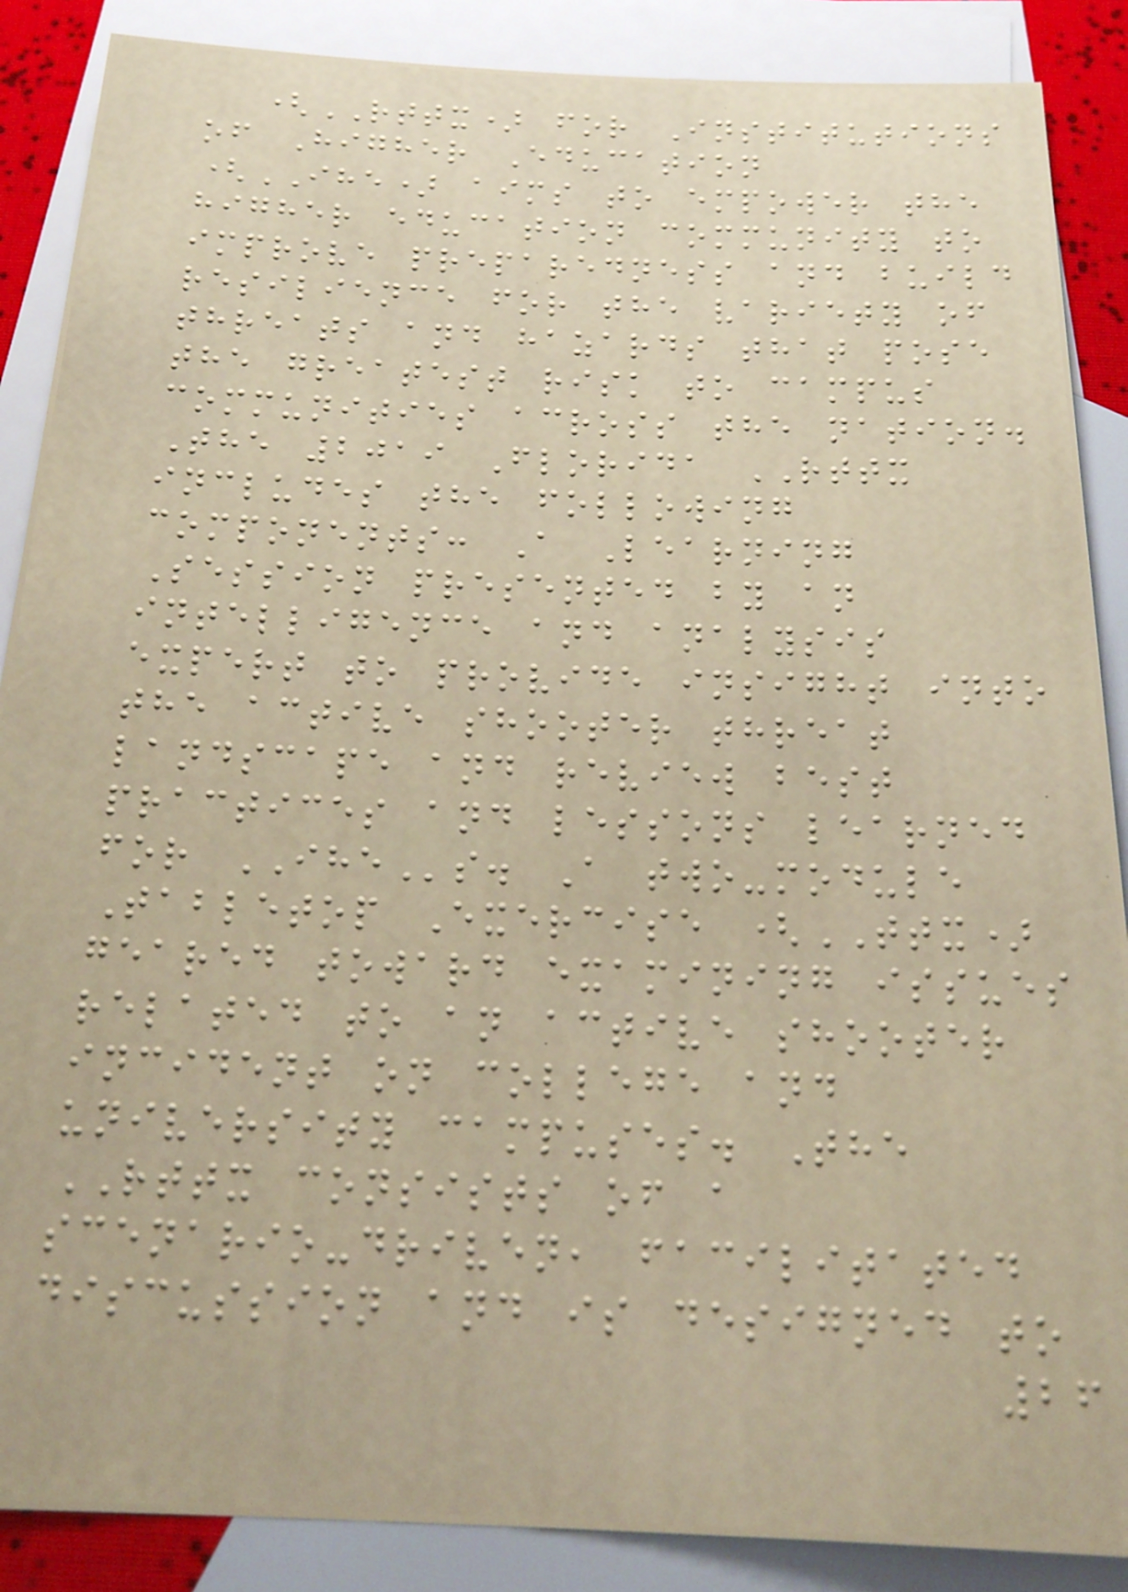(RTTX) for Institutions
of Higher Education
(IHE) aims to empower the
higher education community to
improve preparedness and build
resilience for the variety of
threats and hazards that pose
the greatest risk to campus
communities across the nation.
The 2019 Florida RTTX
includes the following
components: A Learning
Session presented by an
intelligence and analysis
expert to provide insight into
the active shooter threat
landscape and review best
practices and lessons learned
for IHEs. A two-module
Tabletop Exercise (TTX)
geared toward examining issues
related to an active shooter
incident on college and
university campuses. The
RTTX consists of a
scenario-driven, facilitated
discussion and is designed to
26
